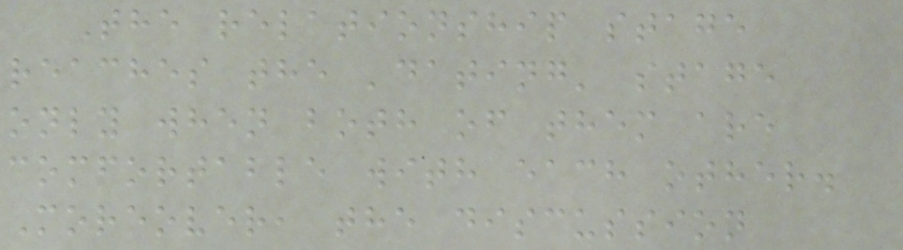The relationship stage
reaches the 'dating' stage
only when both of them are
comfortable with each other.
Moreover, the discussion
